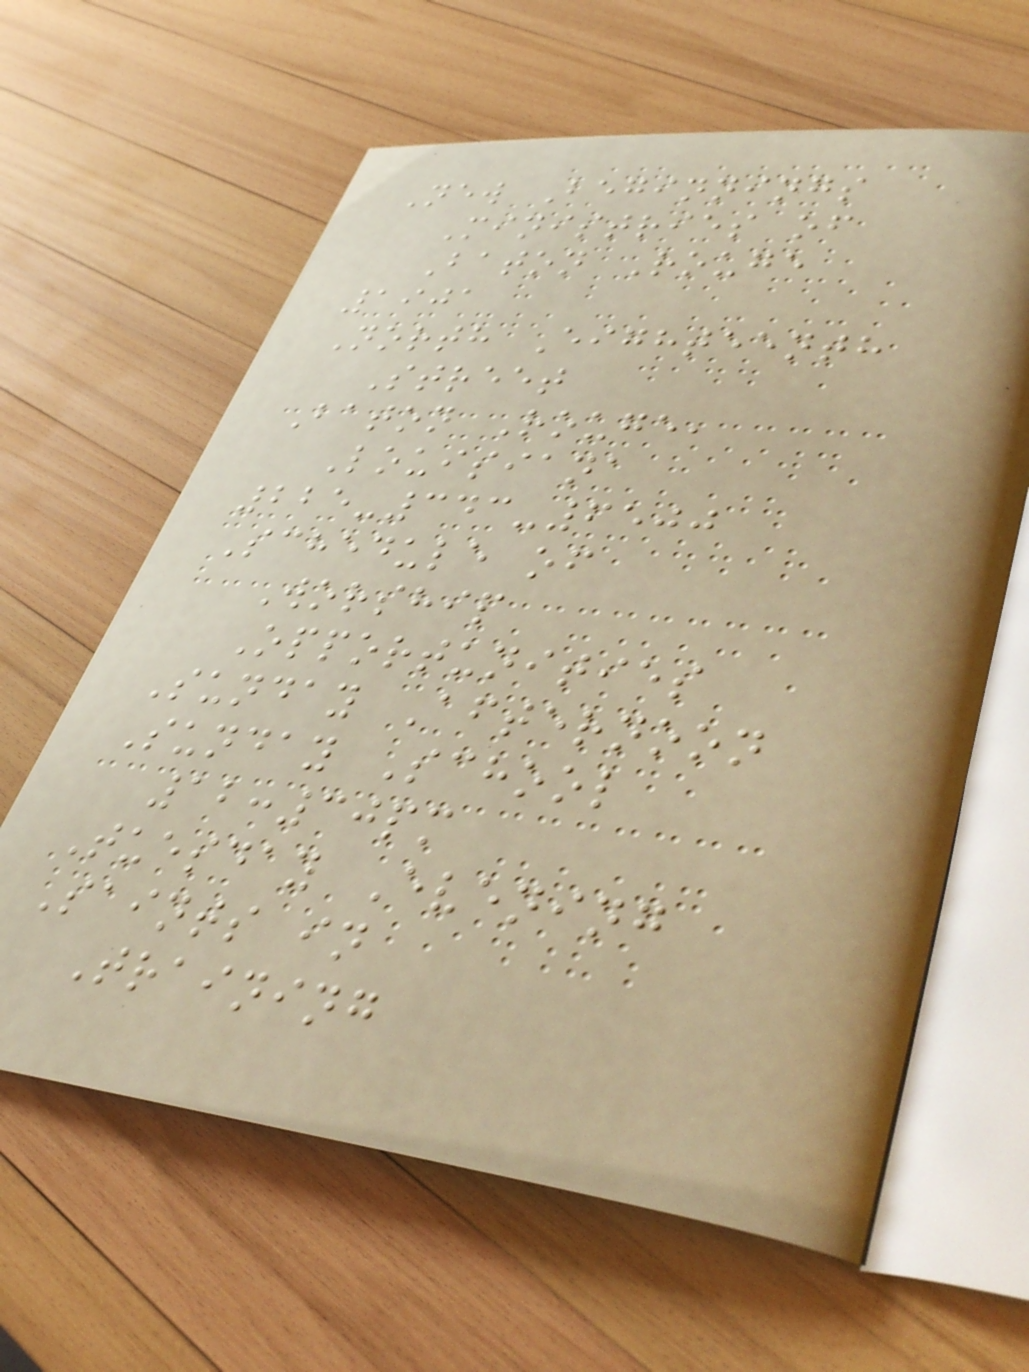New Beginnings
Ministries of
Baton Rouge
1901
North Eighteenth
Street
Baton Rouge,
Louisiana
225-343-6500
Schedule of
Worship
Opportunities
Sunday Afternoon
Sunday School
12:30pm
Tuesday Evening
Saints in
Training
